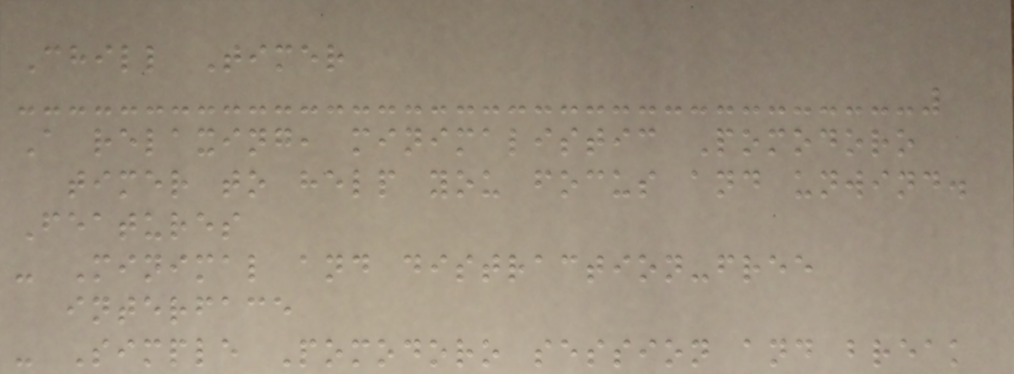Chill Timer
A relaxing, minimalistic Pomodoro
timer to help you focus and unwind.
Features
- Minimal and distraction-free
interface
- Simple Pomodoro session and break
